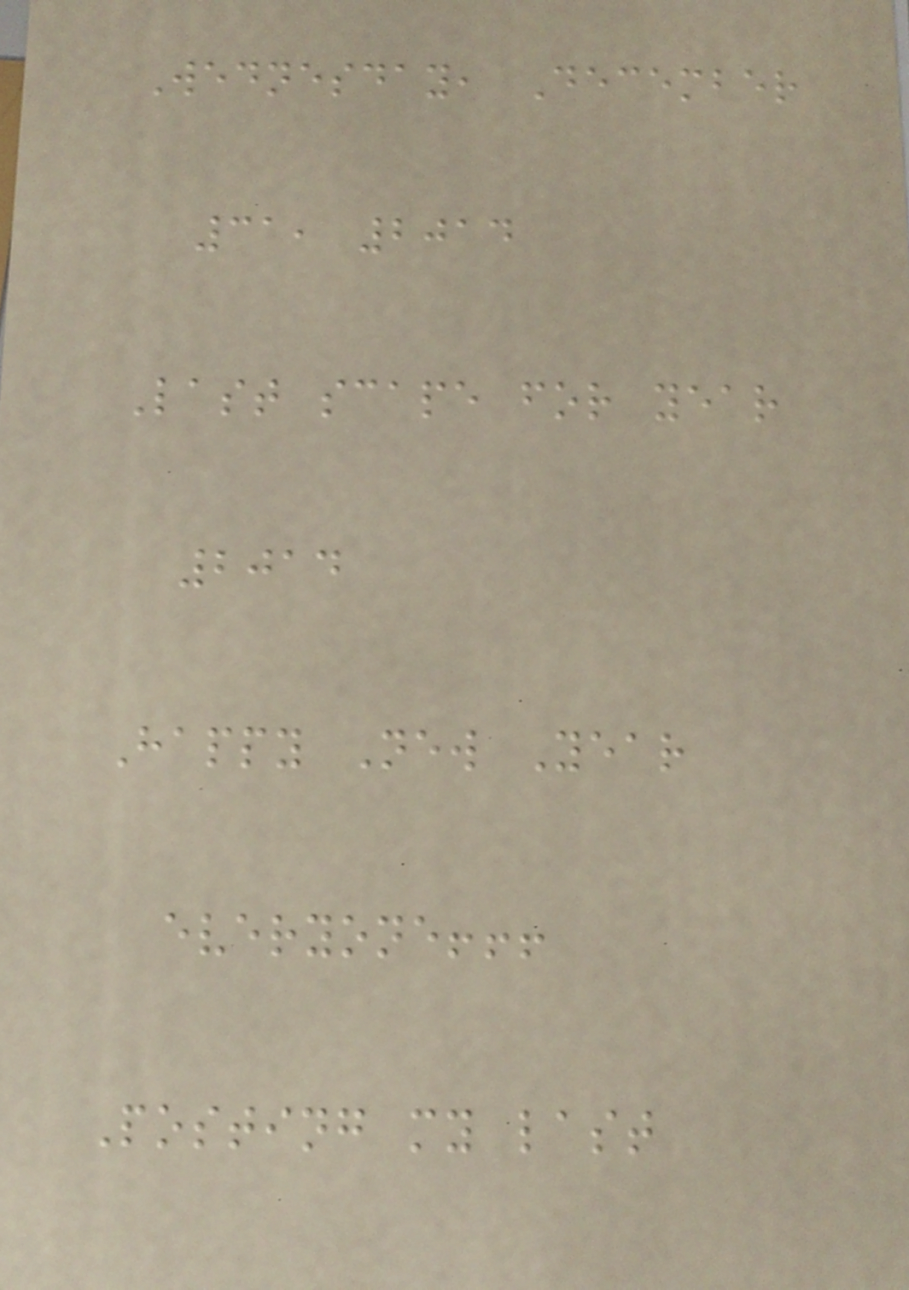Wednesday, December
31, 2014
Last scape for year
2014
Happy New Year
everyone!!!
Posting my last
